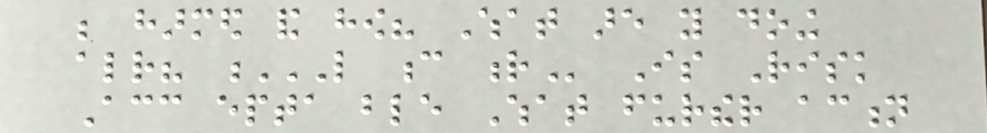be harmed and how? What are you doing
already? L C R Is Risk
Acc epta ble What further action
